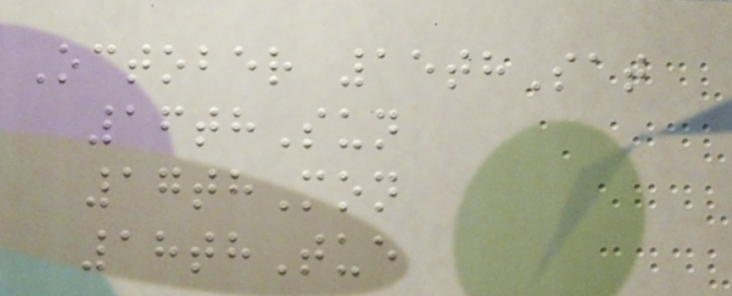October 15thSat
16thSun
17thMon
18thTue
